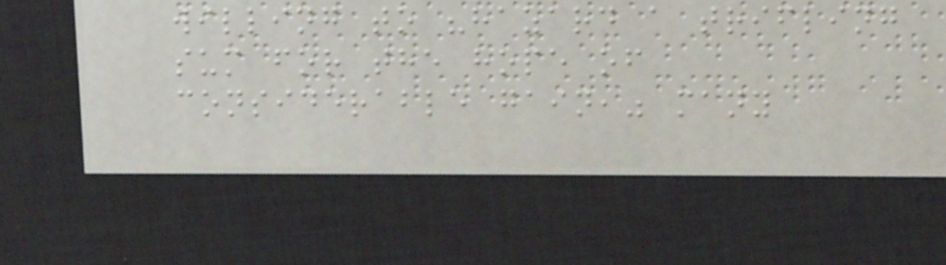willing to "hazard a trifling
sum for the hope of
considerable gain," many
